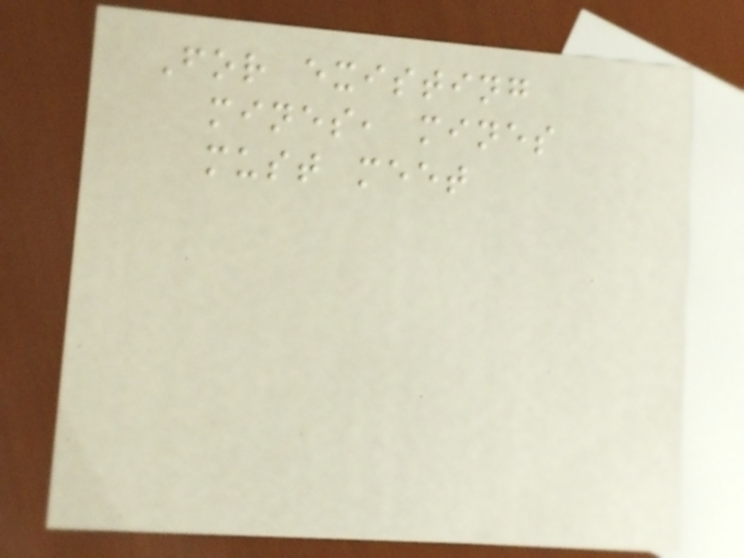For existing
mines, mines
must meet
